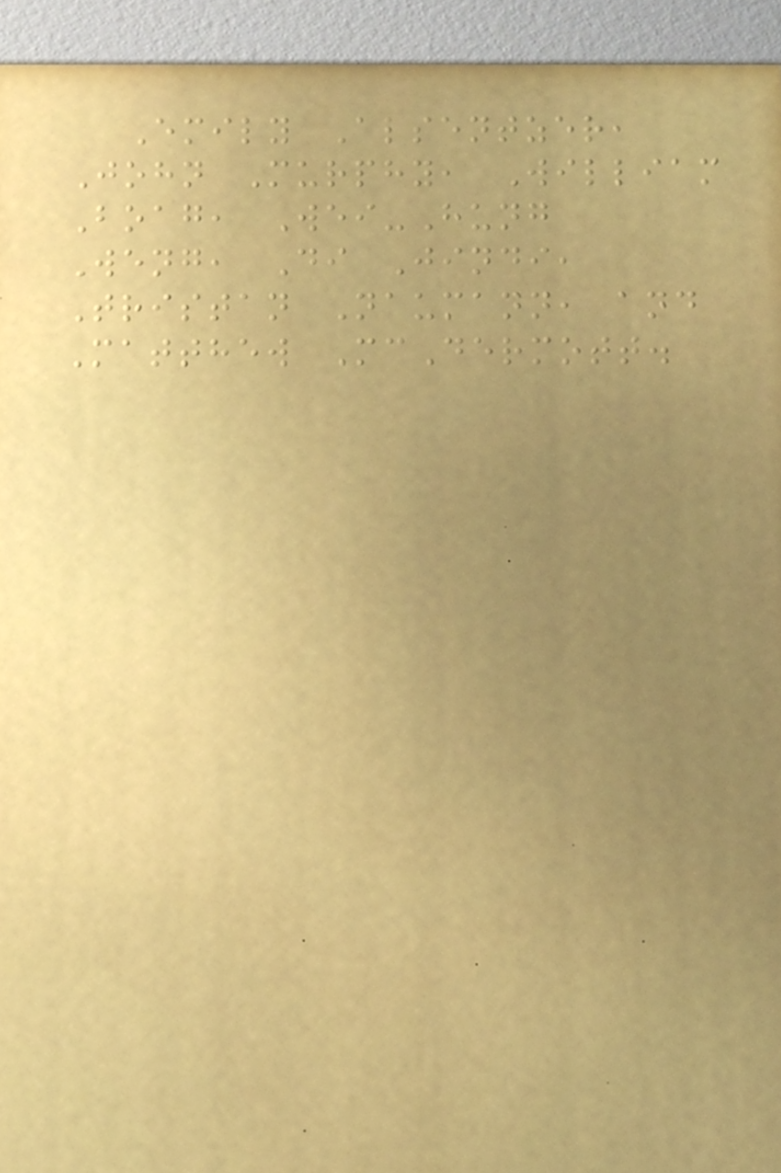Emily Alsentzer,
John Murphy, William
Boag, Wei-Hung
Weng, Di Jindi,
Tristan Naumann, and
Matthew McDermott.
